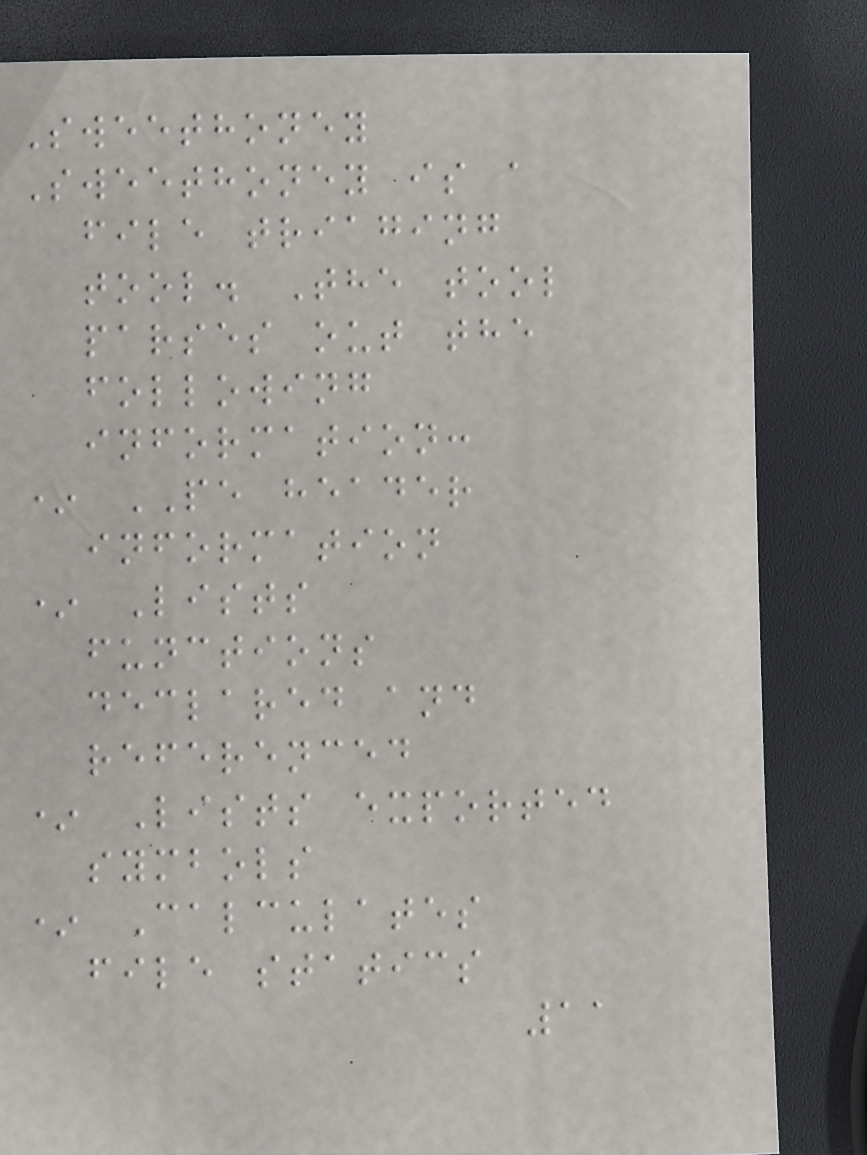Sweethoney
Sweethoney is a
file triaging
tool. The tool
parses out the
following
information:
* PE header
information
* Lists
functions
declared and
referenced
* Lists exported
symbols
* Calculates
file statics
11
